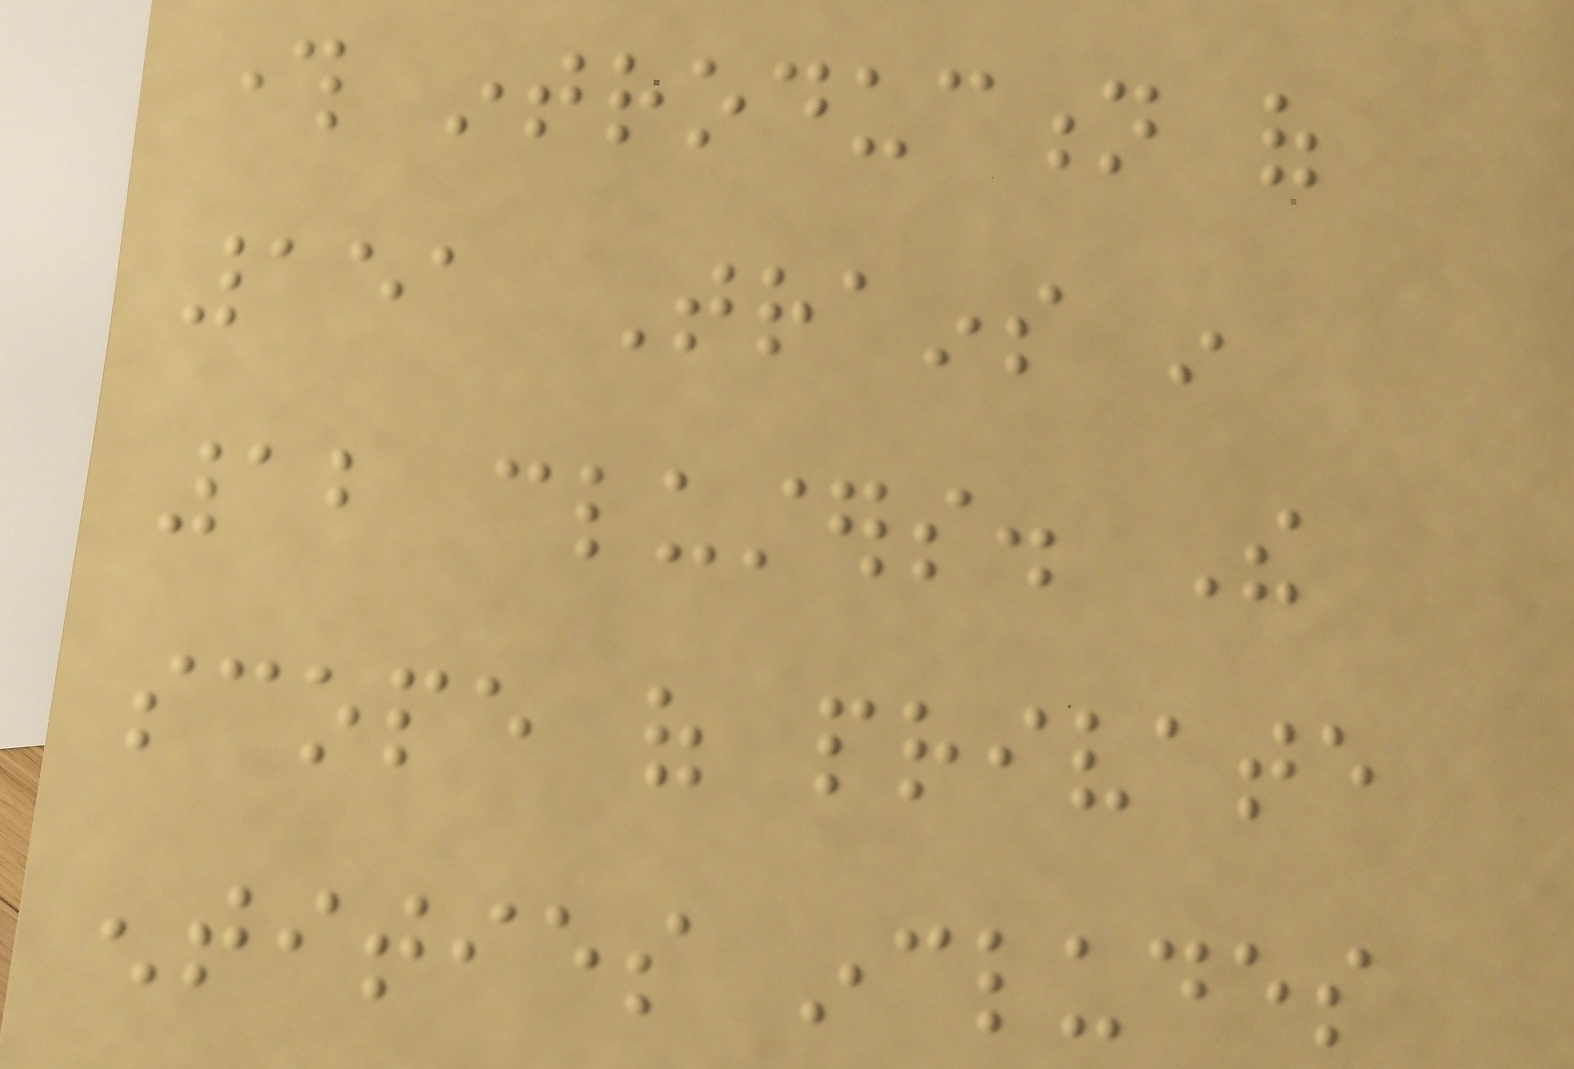through introduction of
151 Trains in
12 clusters. The
scope of private
entities includes
